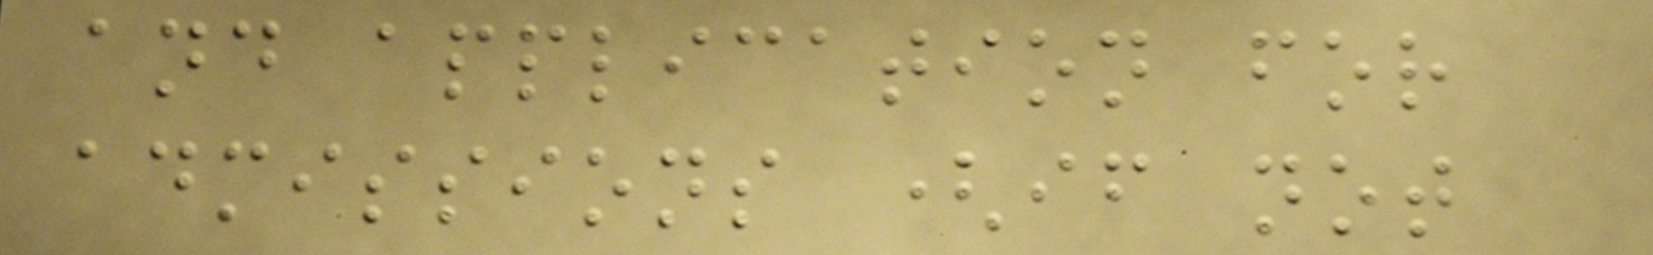and application for
admissions (if not
